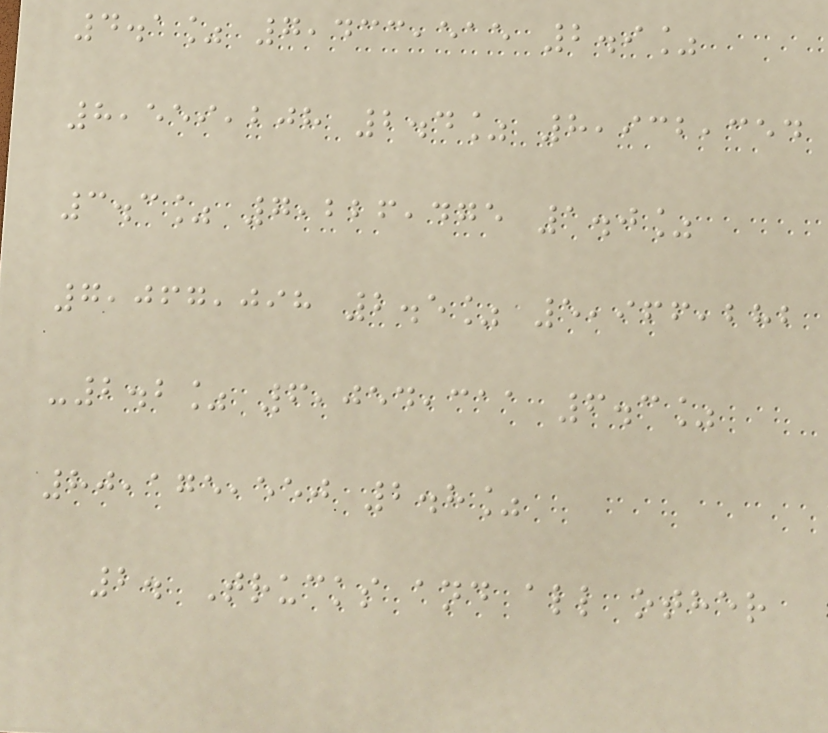4.1% 7,433,515 2.9%
8,559,208 2.4% 8,932,354
3.3% 7,226,475 1.0%
7,067,098 2.5% 5,966,282
-2.2% 6,054,311 6.3%
80,175,550 2.8%
2. Trucks and all other
